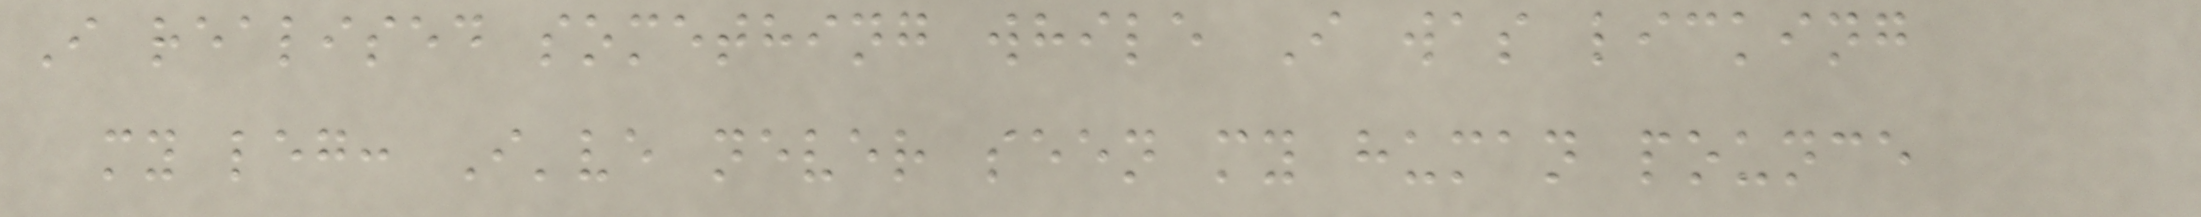I realised something while I was licking
my leg: I've never seen my human pounce
